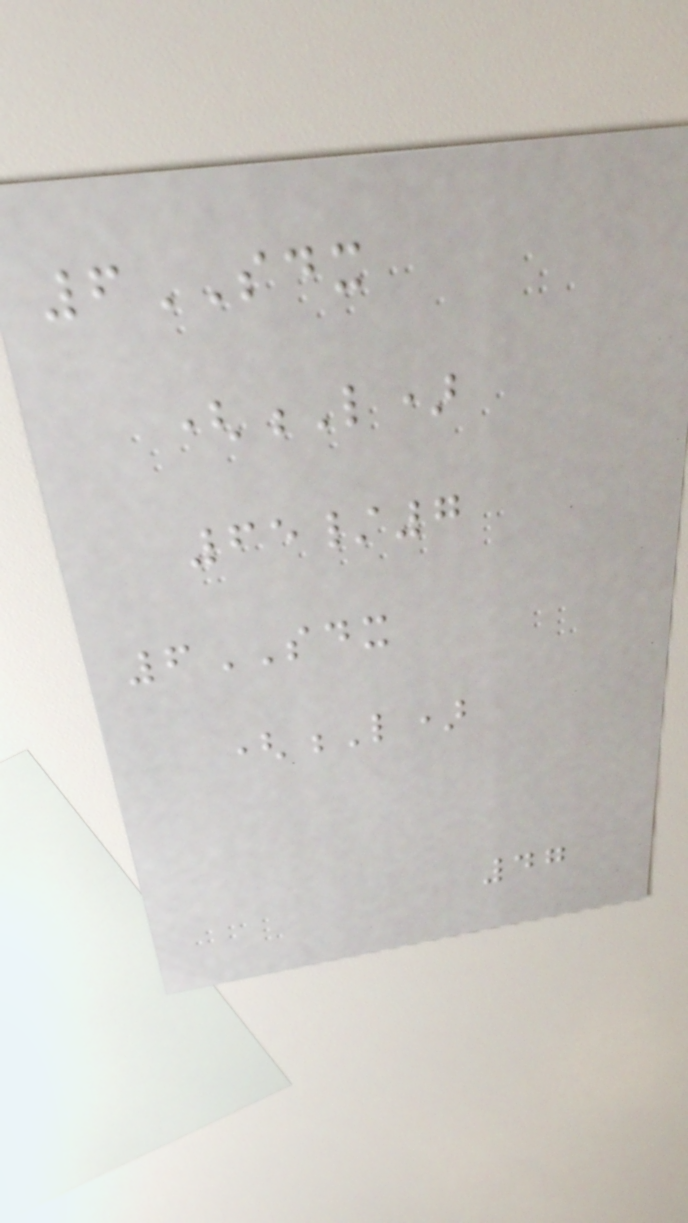6SDX
(L)
65/7
6SDX
(L)
47
